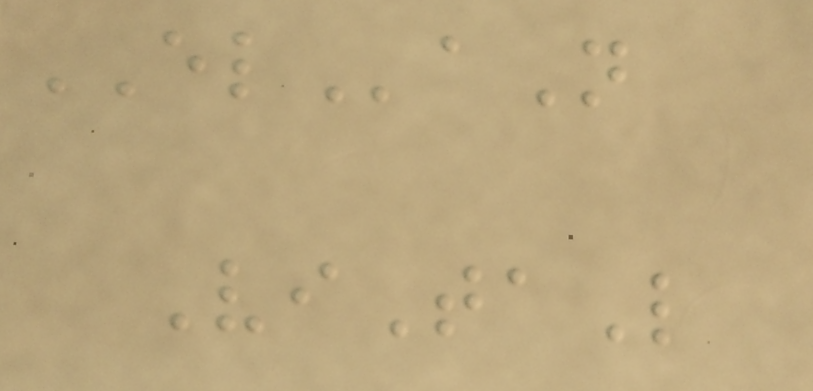ELaN
ViTaL
